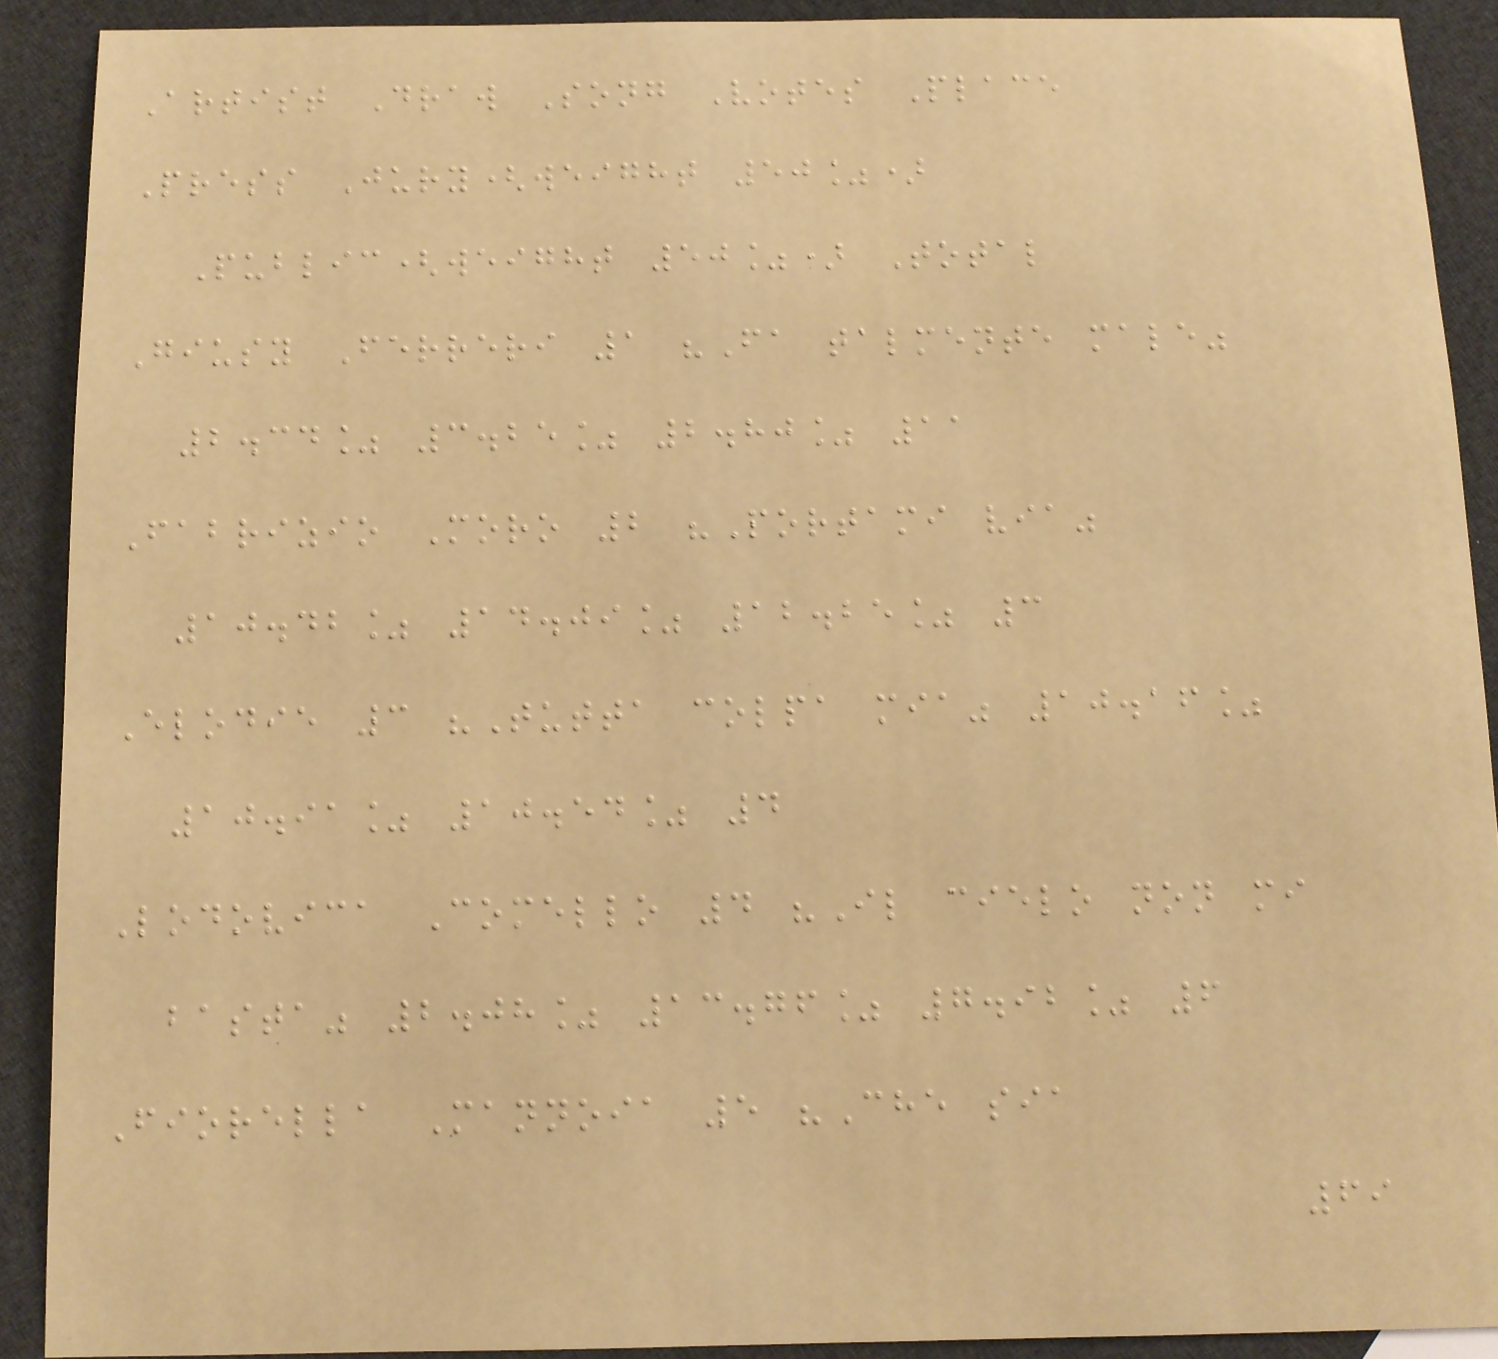Artist Draw Song Votes Place
Press Jury(weight 50%)
Public(weight 50%) Total
Giusy Ferreri 1 "Fa talmente male"
2.34% 3.25% 2.80% 11
Fabrizio Moro 2 "Portami via"
10.42% 14.09% 12.25% 3
Elodie 3 "Tutta colpa mia" 10.16%
10.91% 10.54% 4
Lodovica Comello 4 "Il cielo non mi
basta" 2.08% 13.76% 7.92% 6
Fiorella Mannoia 5 "Che sia
69
